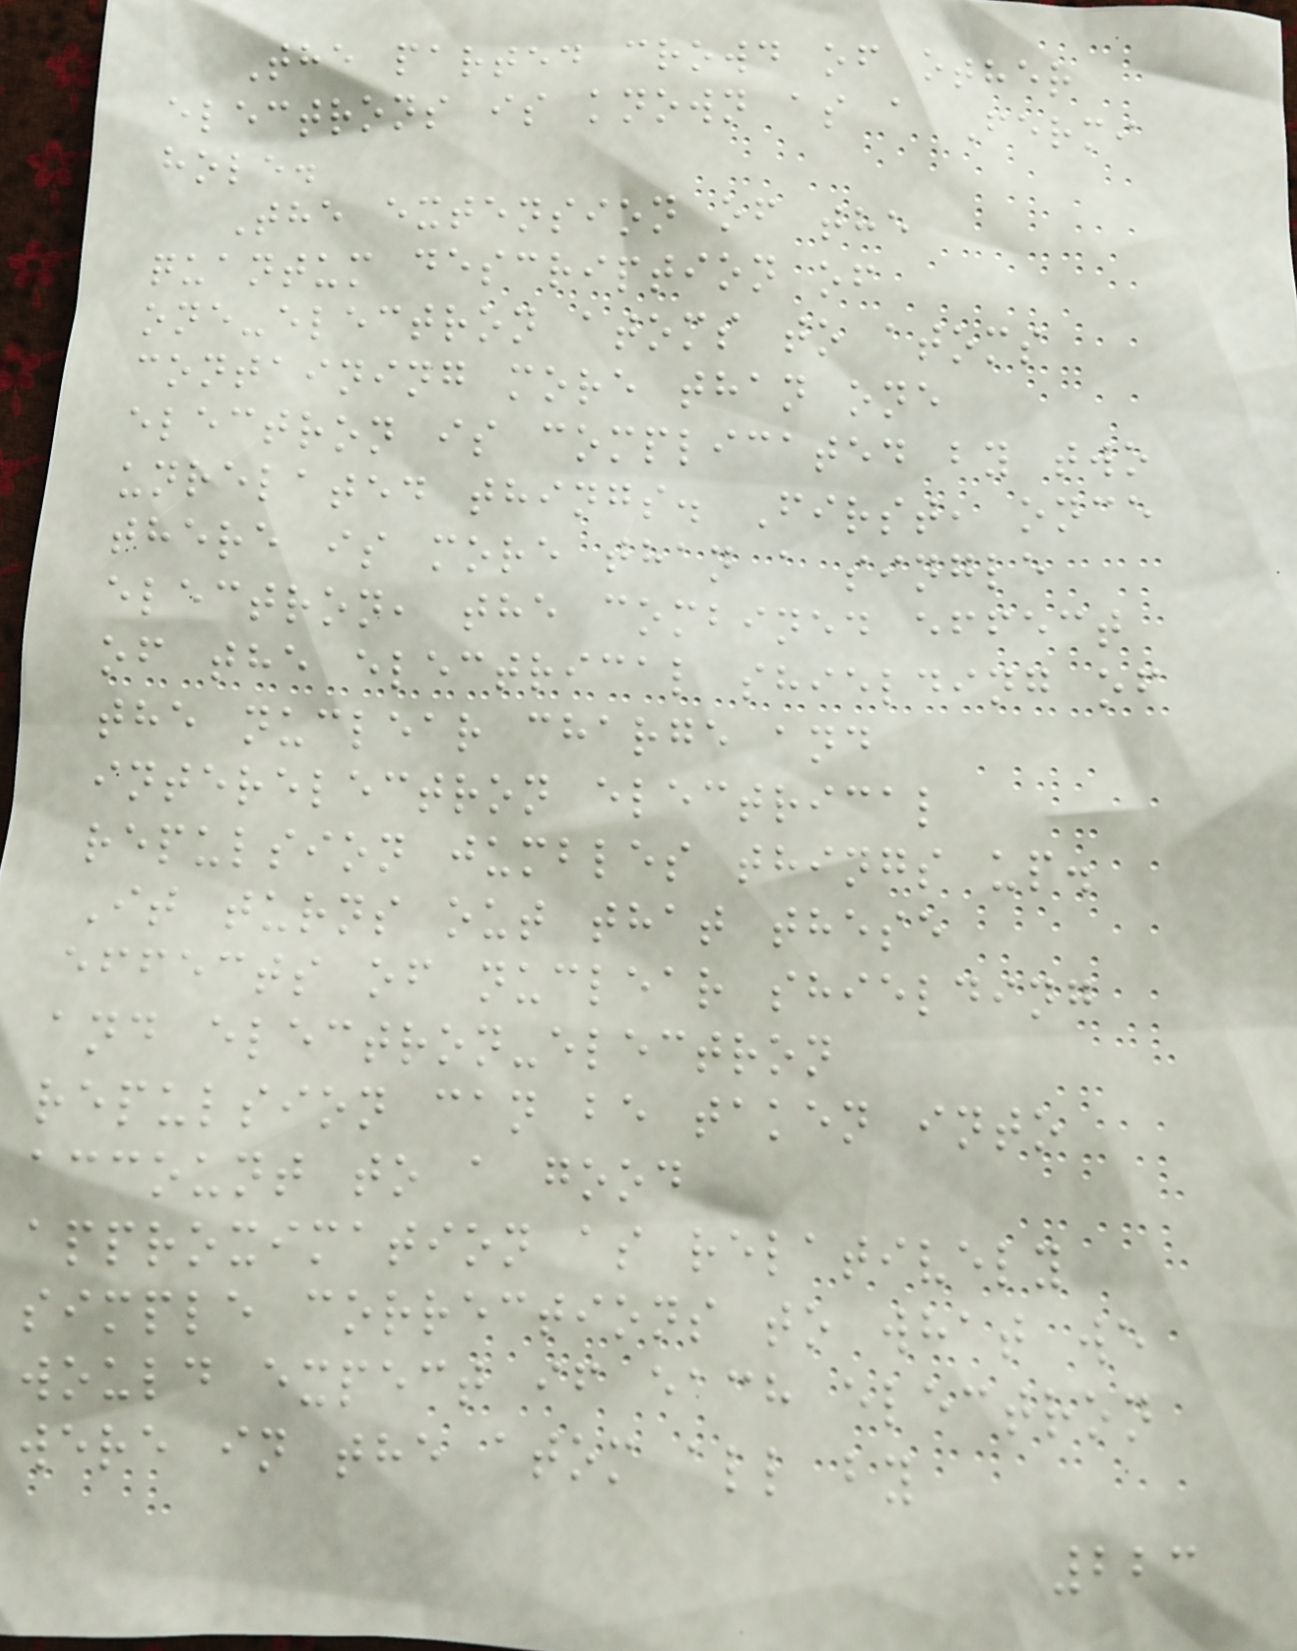The parted crowd of other
electrons is known as a Fermi
hole.
The extension of the
quantum description of
one-electron atoms to atoms
containing more than one
electron is complicated by two
unrelated things. First, once
there is more than a single
electron, the combined effect
of the electrical shielding of
the nuclear charge and
interelectron electrical
repulsion jumbles things up.
It turns out that these
effects of nuclear shielding
and electron-electron
repulsion can be taken into
account to a good
approximation as relatively
simple corrections to what we
would expect if each electron
were in the atom all by
223
